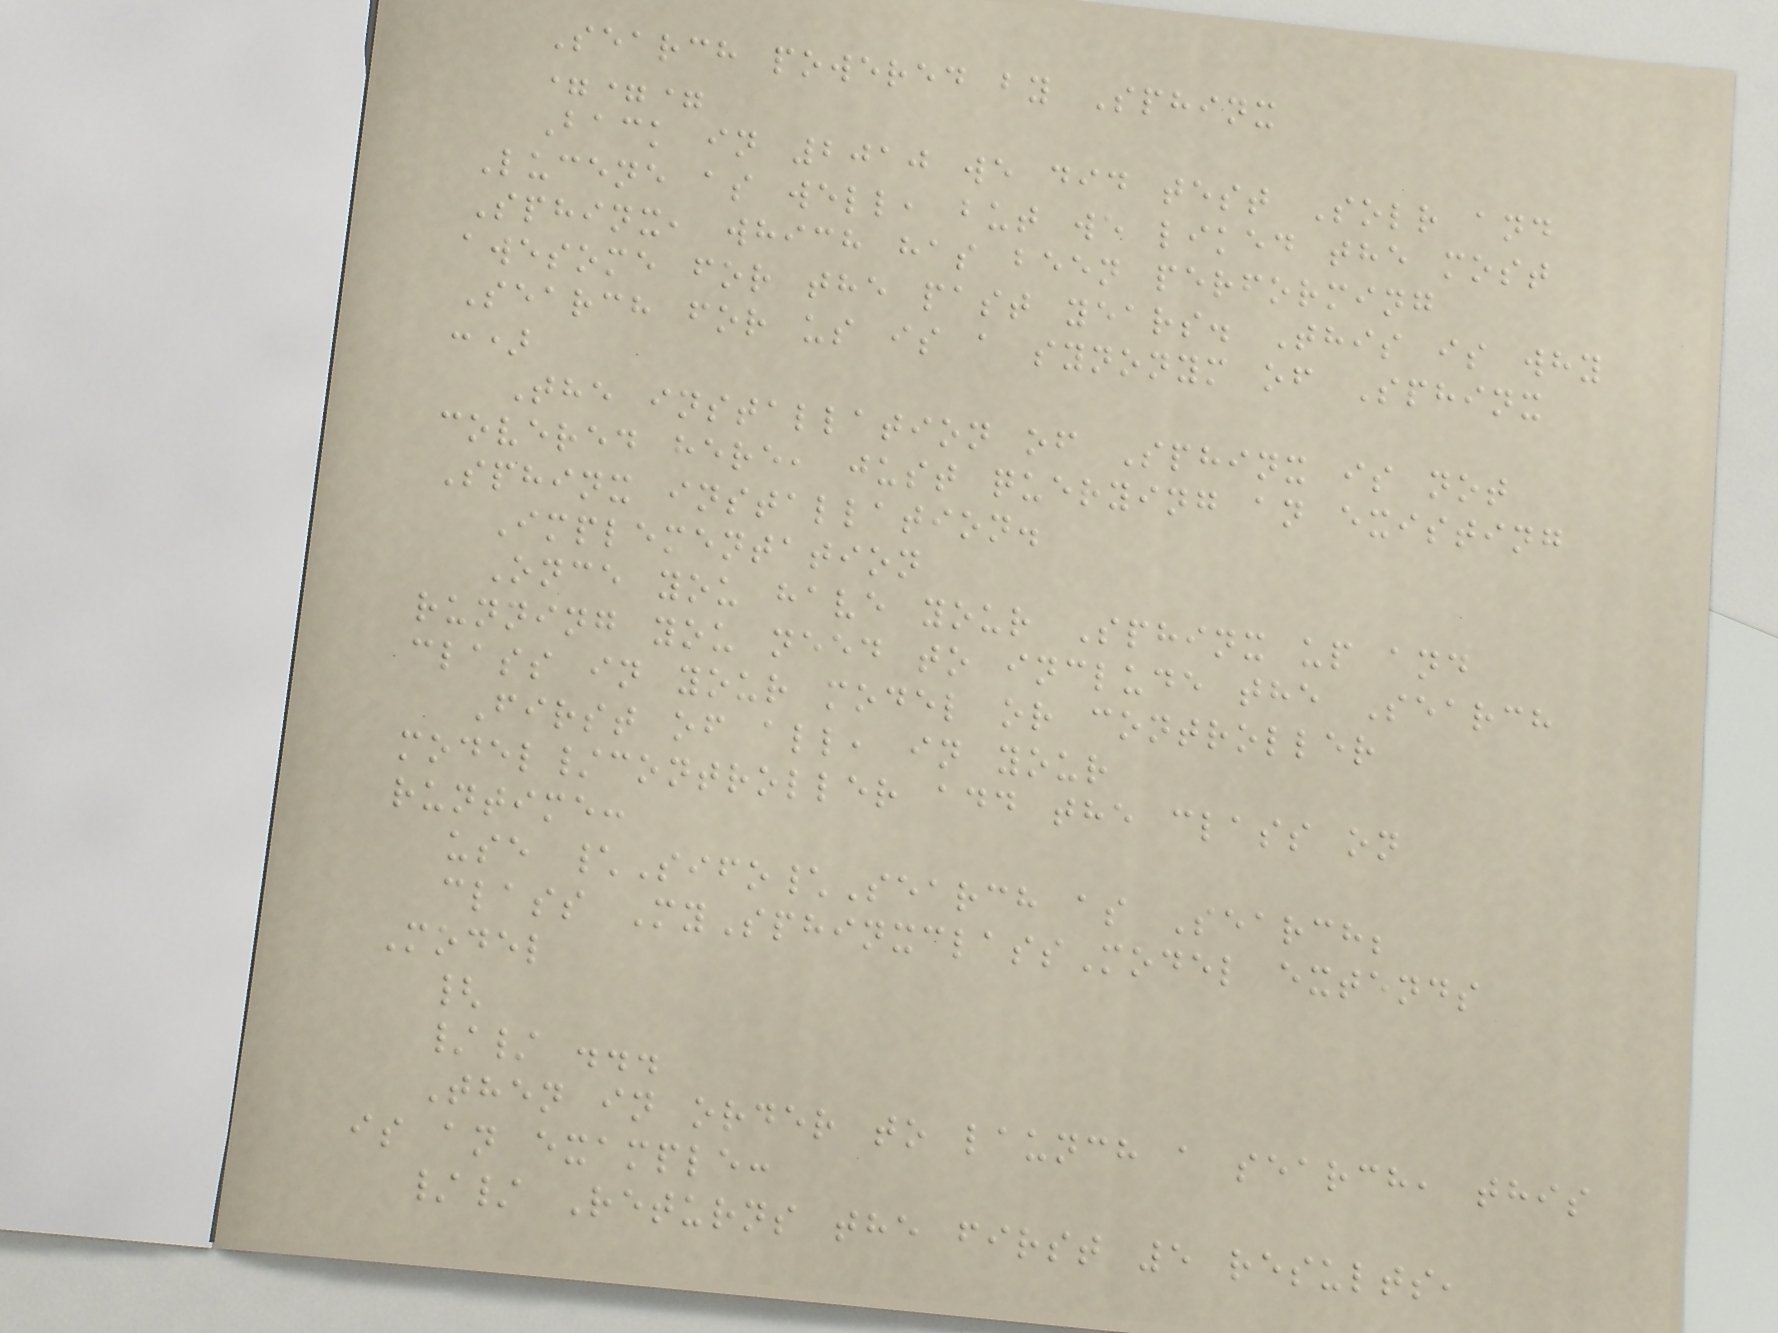Search powered by Sphinx
===
Back in 2010 we did test Solr and
Lucene as well, but we liked the most
Sphinx, which has been performing
awesome for the past years. This is why
Search for us is a synonym of Sphinx
:)
The installation of Sphinx is not
covered here, just querying an existing
Sphinx installation.
Implementation
Once you have your Sphinx up and
running you need to include the Search
class in your model or controller
First of all, in your
model/controller add the class on
runtime:
use \Sifo\Search as Search;
class MySphinxclassModel extends
Model
{
// ...
Then in order to launch a search, this
is an example:
// Returns the first 5 results,
